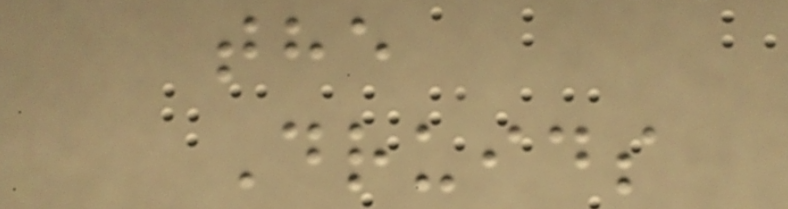the
Druids
